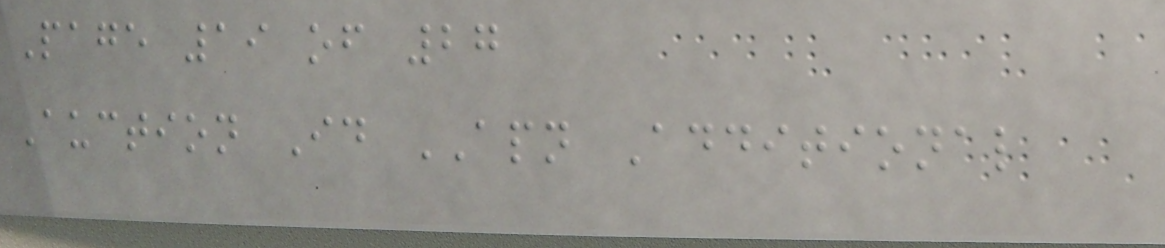Page 19 of 27
Auction Id APN Additional
